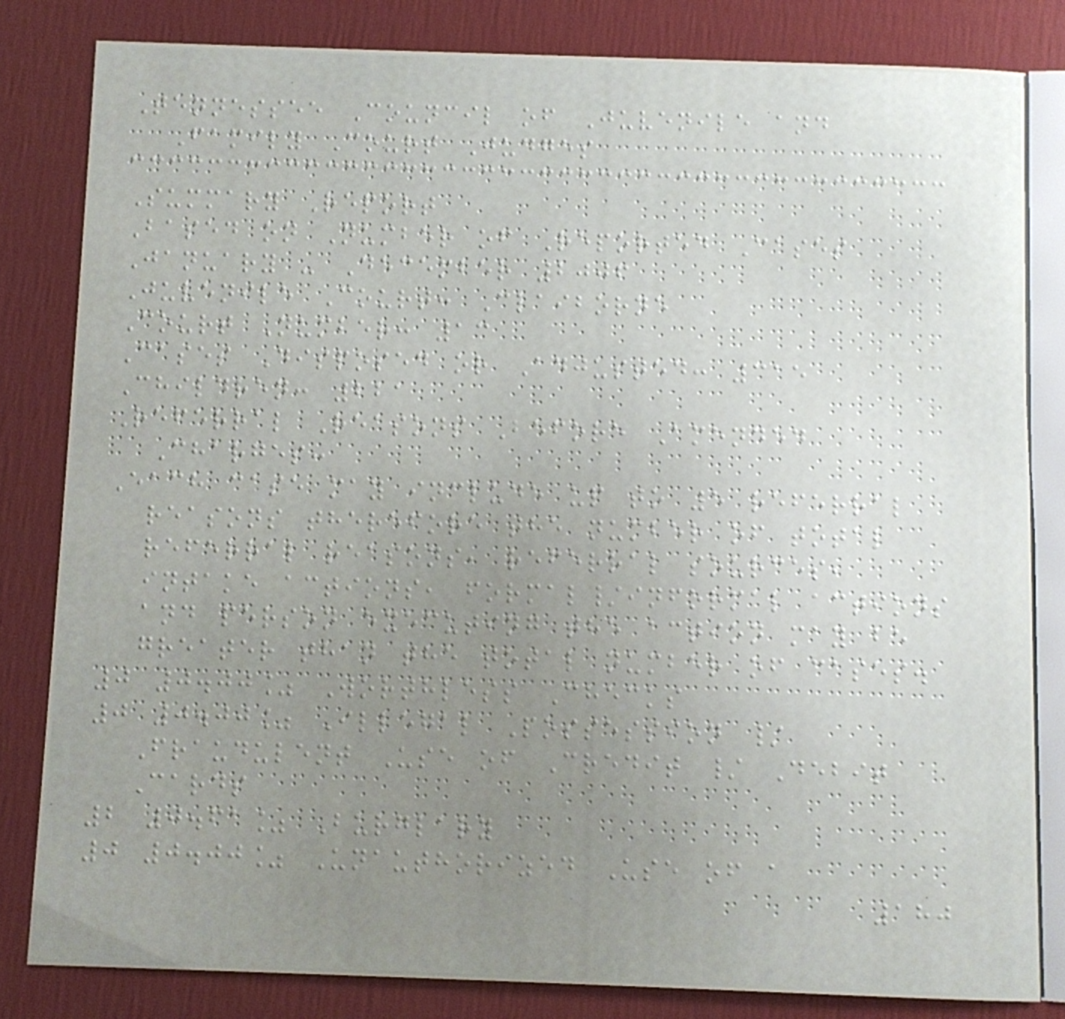Tennessee Council of Juvenile and
Family Court Judges
Summary Report
Based on Number of Reported Cases
January - December 2006
Juvenile Court: Claiborne
Court Number: 13
Cases Disposed or Adjusted: 315
Children: 221
Referral Reasons Before Amended
Charges:
Each case may include up to 5 referral
reasons therefore the number of total
referral reasons, referral sources,
intake actions, formal/informal actions
and person executing the action may be
greater than the total number of cases.
0 0.00% Worthless Checks
0 0.00% Illegal Possession /
Fraudulent Use of Credit / Debit
Cards
2 0.61% Burglary
0 0.00% Unauthorized Use of a
180
